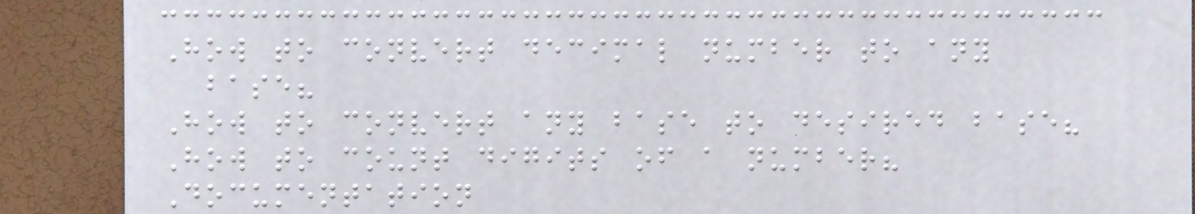How to convert decimal number to any
base?
How to convert any base to desired base?
How to count digits of a number?
Documentation
